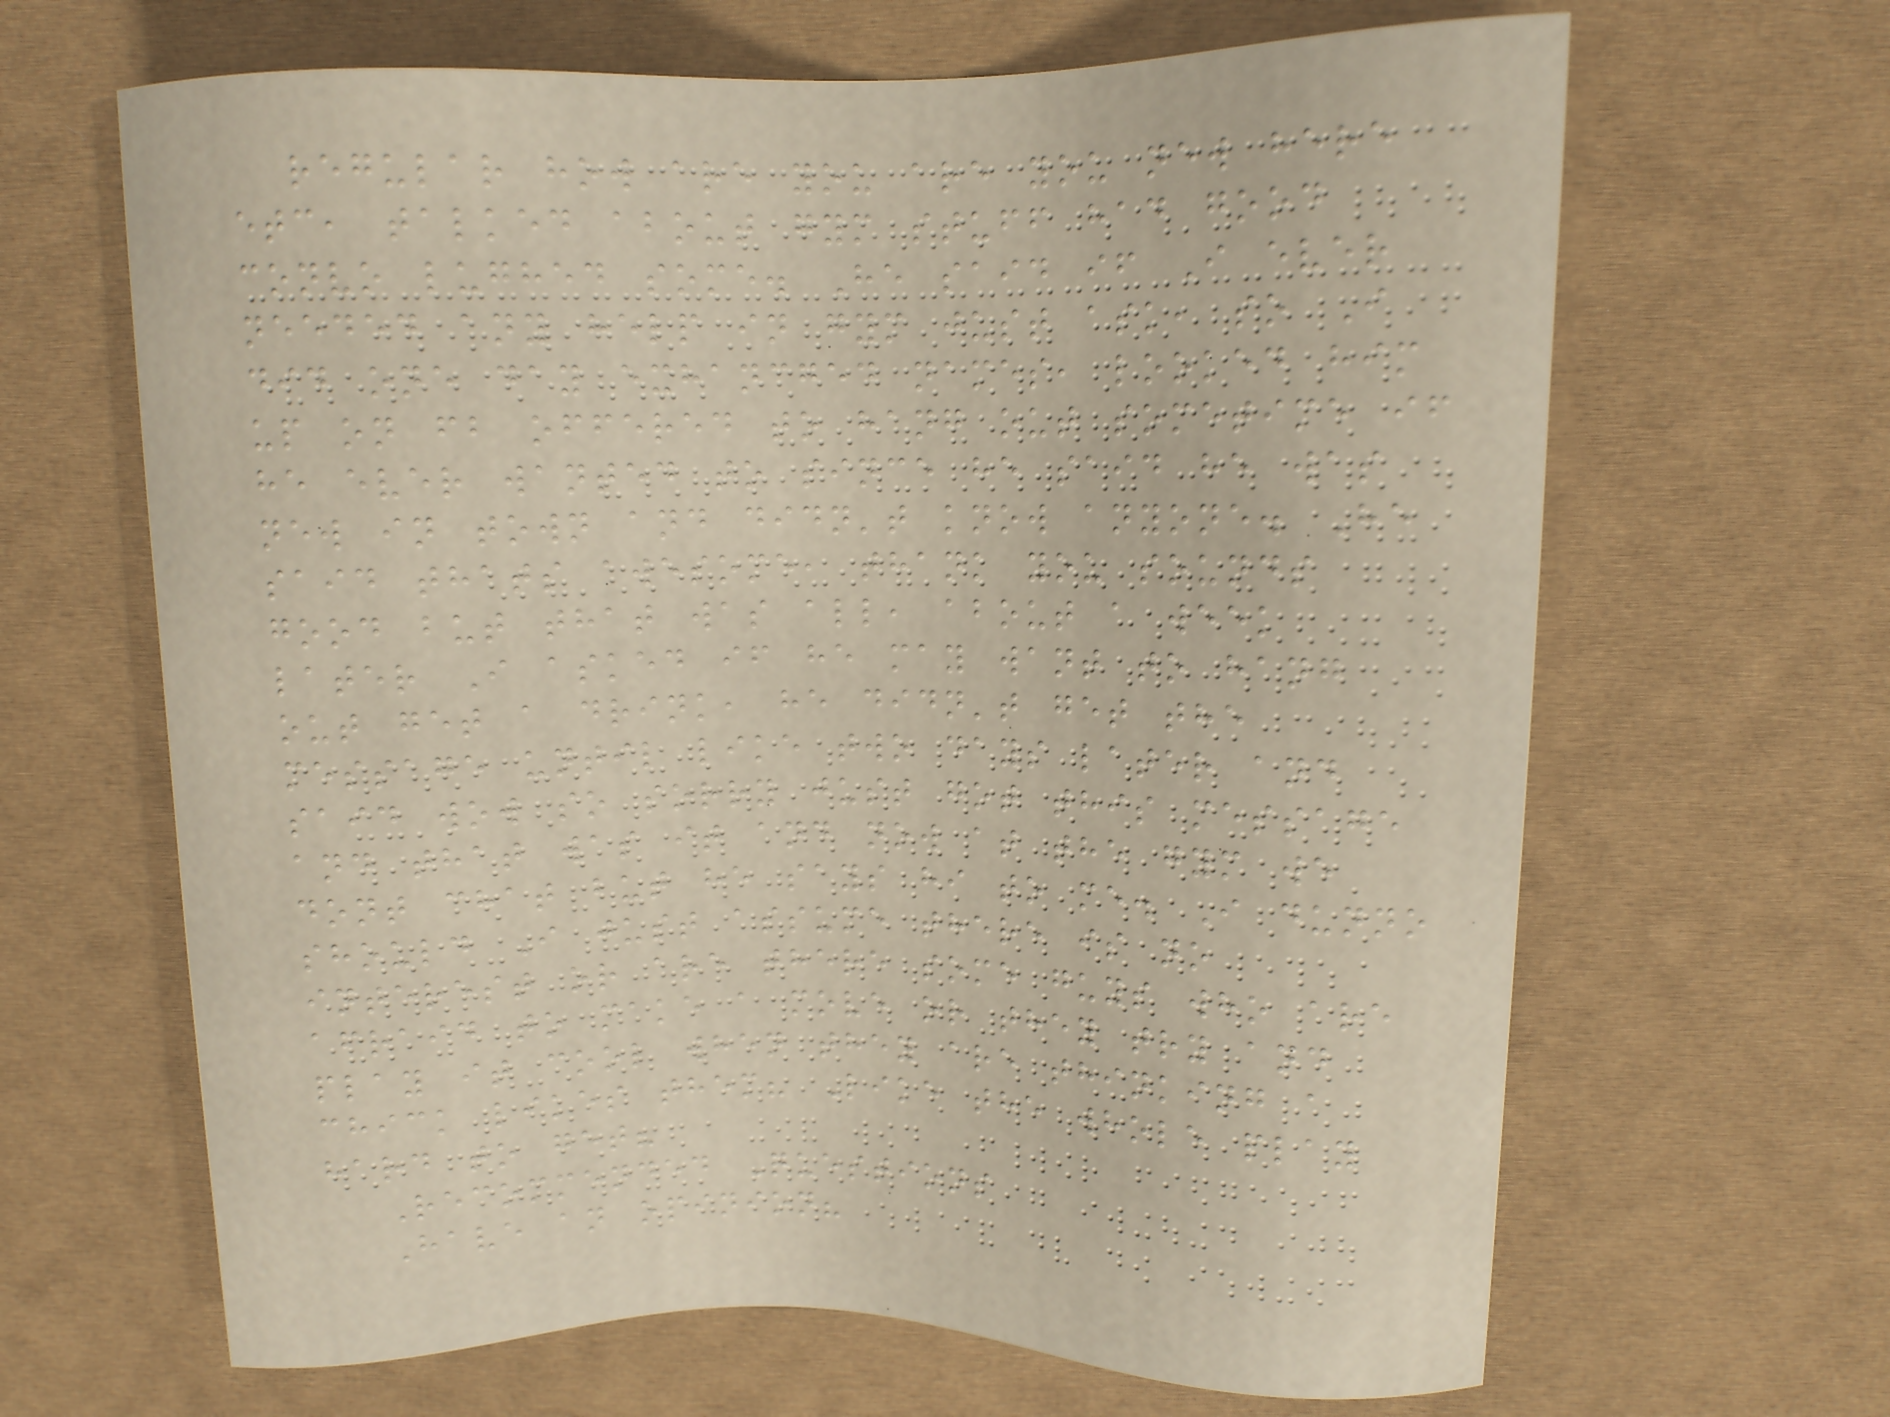regular how are you are you new here
etc, talked about gym stuff had good
convo lughed some. He said if I ever
needed any help in gym just ask, so I
did one day exhancged names, looked him
up on fb offered to hang out sometime if
he ever wanted to since he said he was
new in town and didn't know anyone. He
said thats awesome, thank you sounds
good but that was all, about a week
later I asked if he may want to hang
out get a drink, he didn't get the
message until like two days later and
said wow so sorry just got this message
and that was it and now at the gym we
dont chat but he says hi to me. I dunno
should I just assume there is no
interest or are there some guys who are
afraid to make a move or they try and
play it cool when they are thinking a
chick likes them? Like the whole play
hard to get?
Recommended Questions
Have an opinion?
